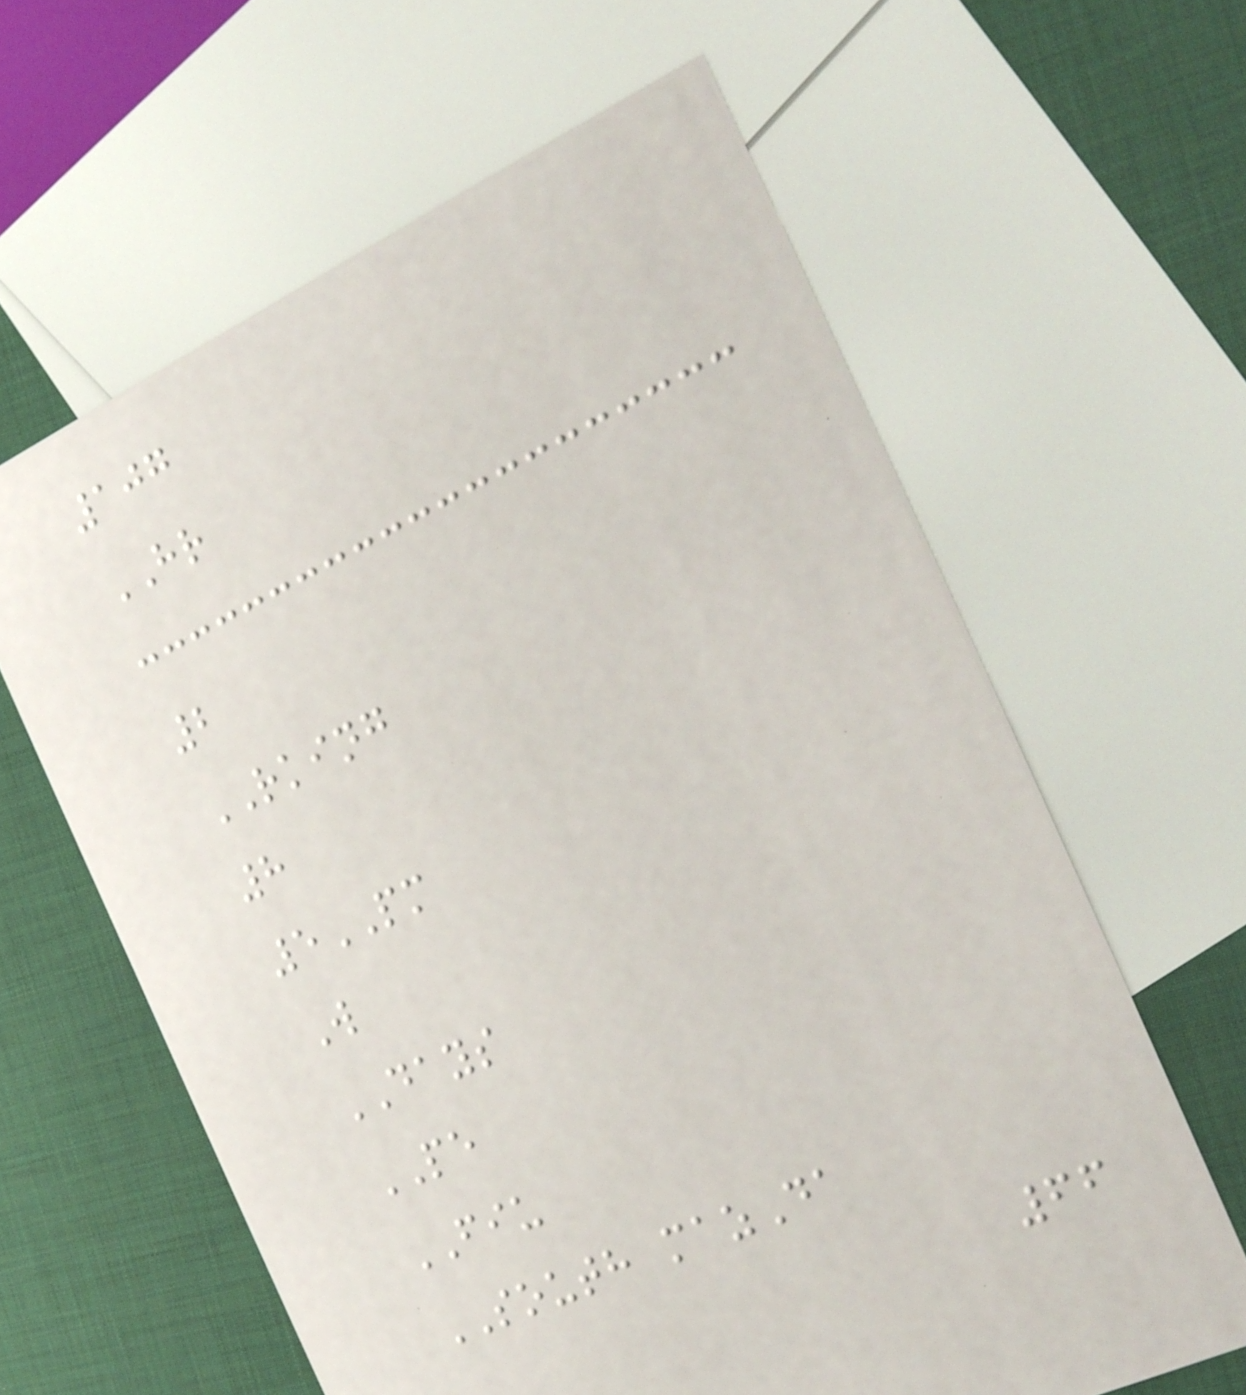107
HR
2
RKING
8
5PM
W
DAYS
PE
FIU
SOUTH mazDa
66
